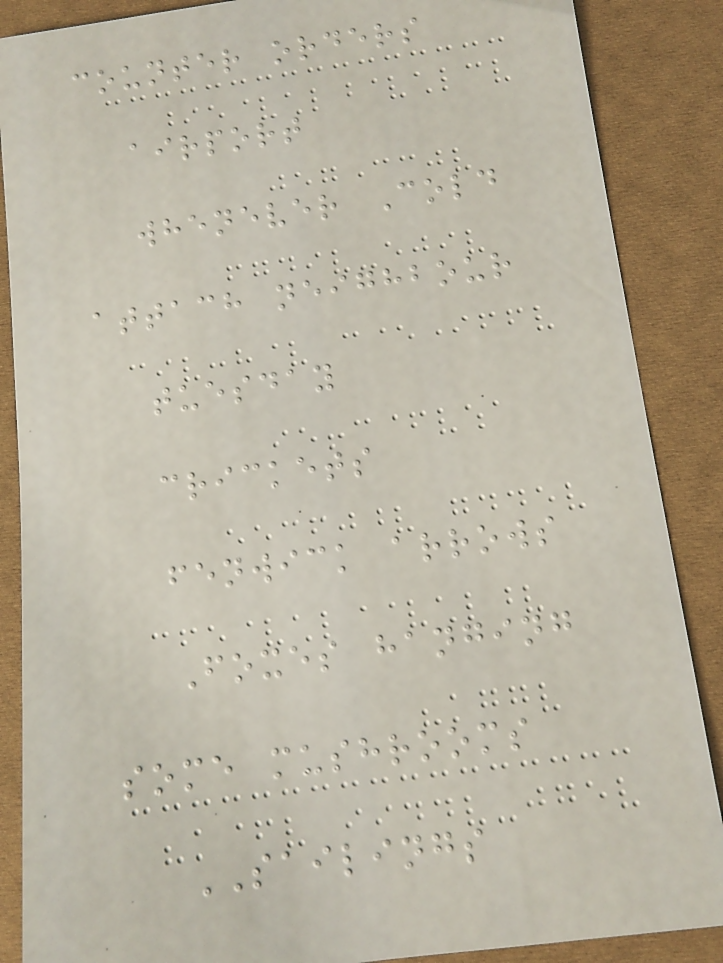counter orders
airport
whenever Cold
attach neighbour
tuesday
crickets
fenwick arrows
Foxes hanging
some mushrooms
SAILINGS
